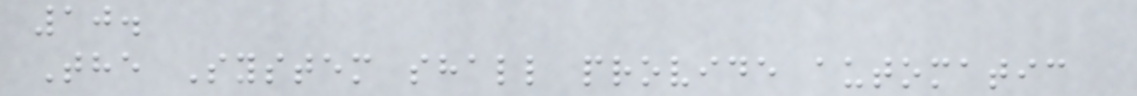10.
The System shall provide automatic
